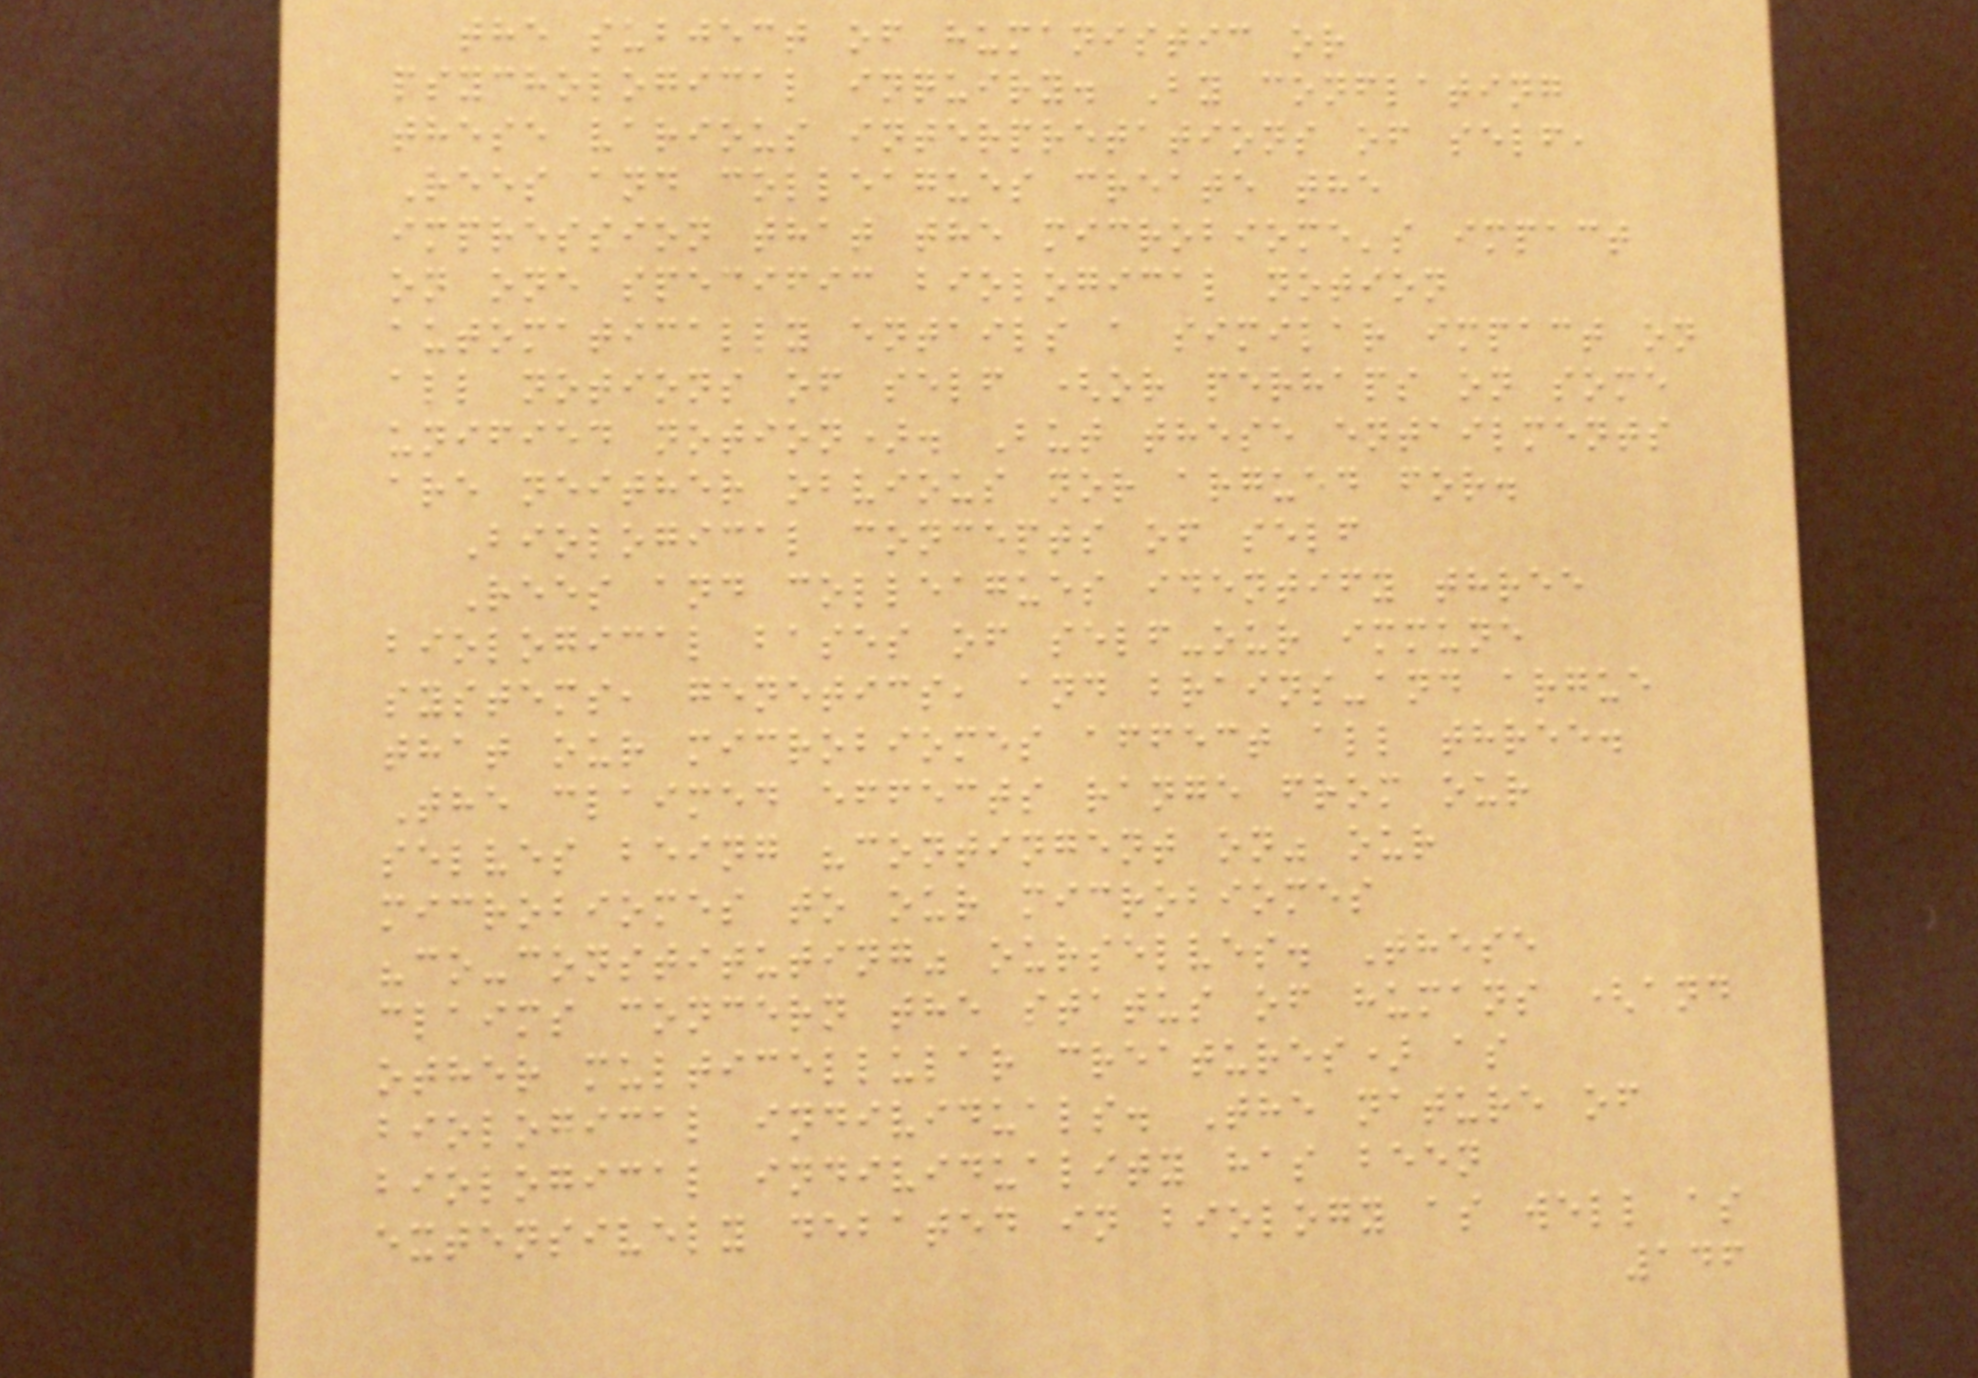the subject of humanistic or
psychological inquiry. By conflating
these various interpretations of self,
Rees and colleagues create the
impression that the microbiome's impact
on one specific biological notion
automatically entails a similar impact on
all notions of self (or perhaps on some
unified notion). But these entailments
are neither obvious nor argued for.
Biological concepts of self
Rees and colleagues identify three
biological bases of self-our immune
systems, genetics, and brains-and argue
that our microbiomes affect all three.
The claimed effects range from our
selves being "contingent on" our
microbiomes to our microbiomes
"co-constituting" ourselves. These
claims concern the status of humans (and
other multicellular creatures) as
biological individuals. The nature of
biological individuality has been
extensively debated in biology as well as
146
